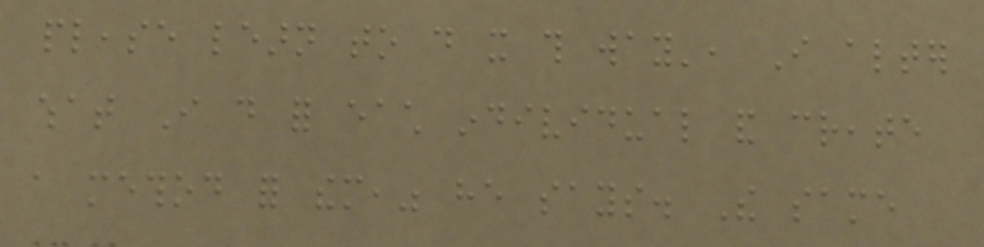please learn to do it this way', I alter
what I do for each individual and create
a method for them," he says. The same
